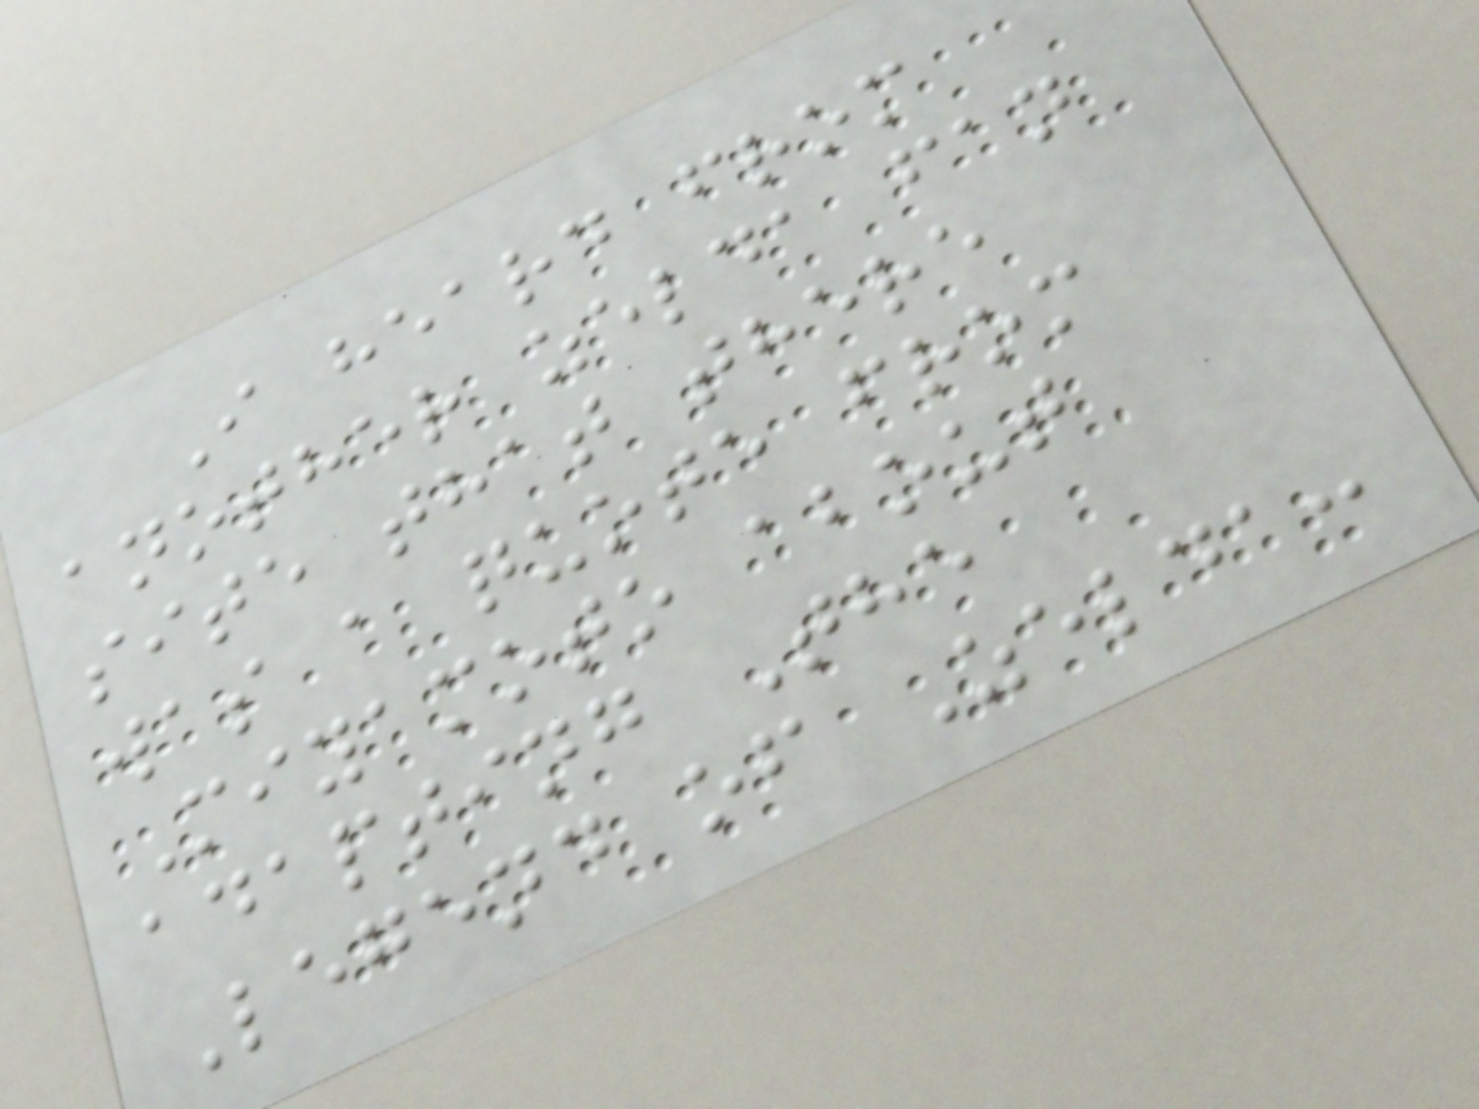I heard from
another zelda fan
site that there
was a quote from
Miyamoto about
adapting The
Legend of Zelda:
